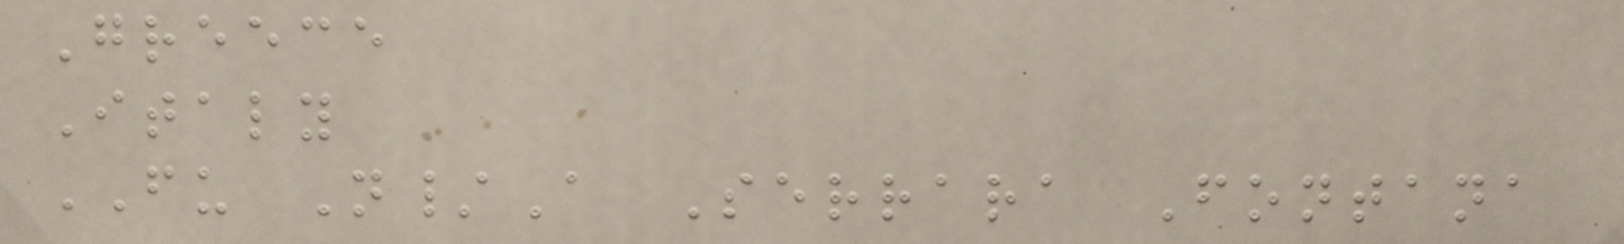Greece
Italy
FU N/A Serrara Fontana
